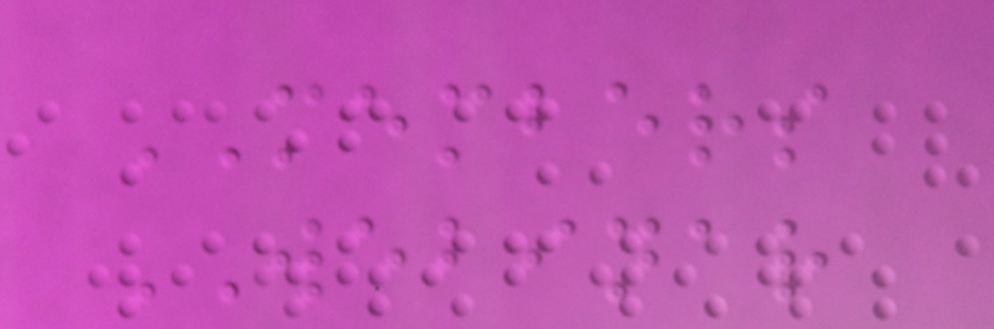MEMBERS
WEBINAR
